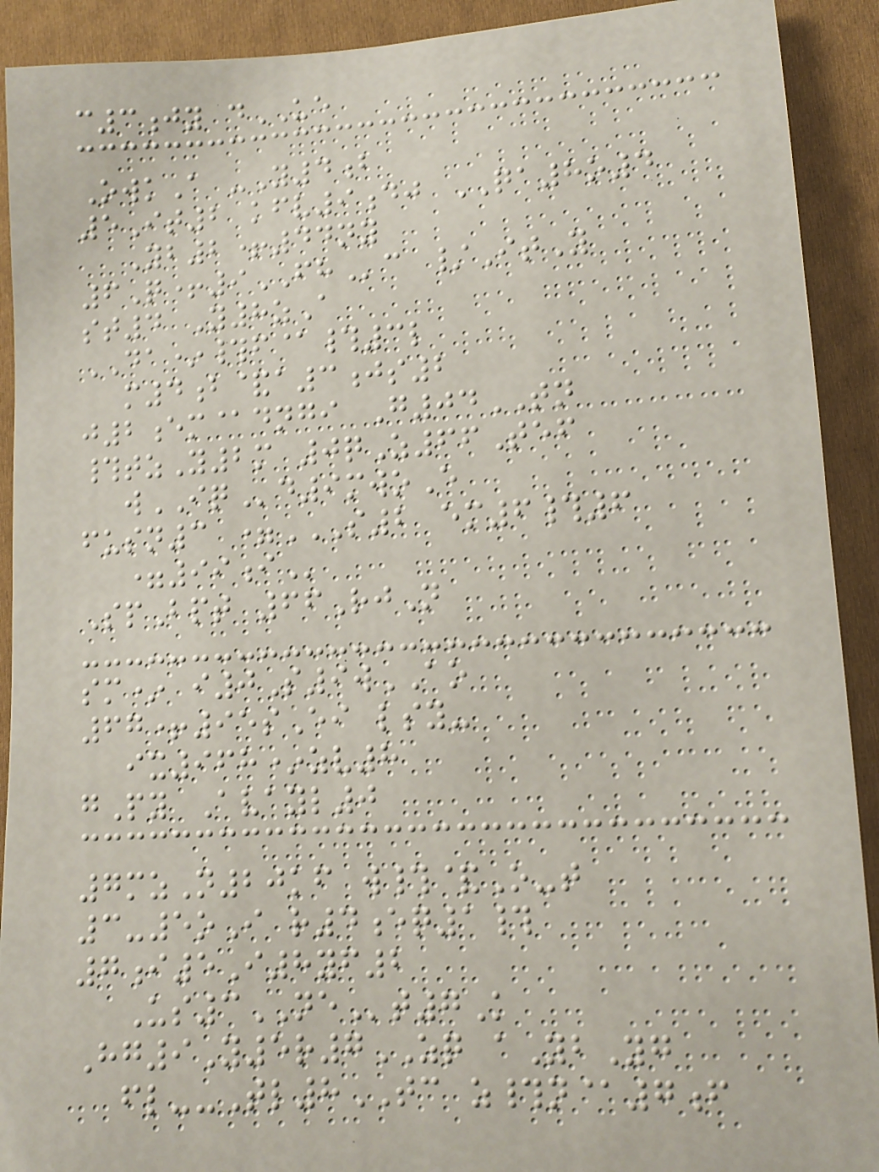c3jy dUE
OwkA -Y4b
5It2 kfv9dj QA8o4
Yb2+44ny
6Q+9FHc /ItY
st4 Y8zA
DA*#f@#3l
m4b&a3js2
j2em@dngi G04TN
#tzY2m 0qZ66Tef
wIQd9mwoE
fusn3 =S2 EM6#6
=99I
SpBpt 66RjN
sm* i0S9wAO
67+95sEi lsy-
ix968*zv8
gPy Avayl0
7mzN20kf w#&O-t
3-5oI r4eq1#
7i5I8yf2
Us3NEt7K
Hg9Y5r7ZQ aYbYg
fl--Tl8TC z#n@7f
